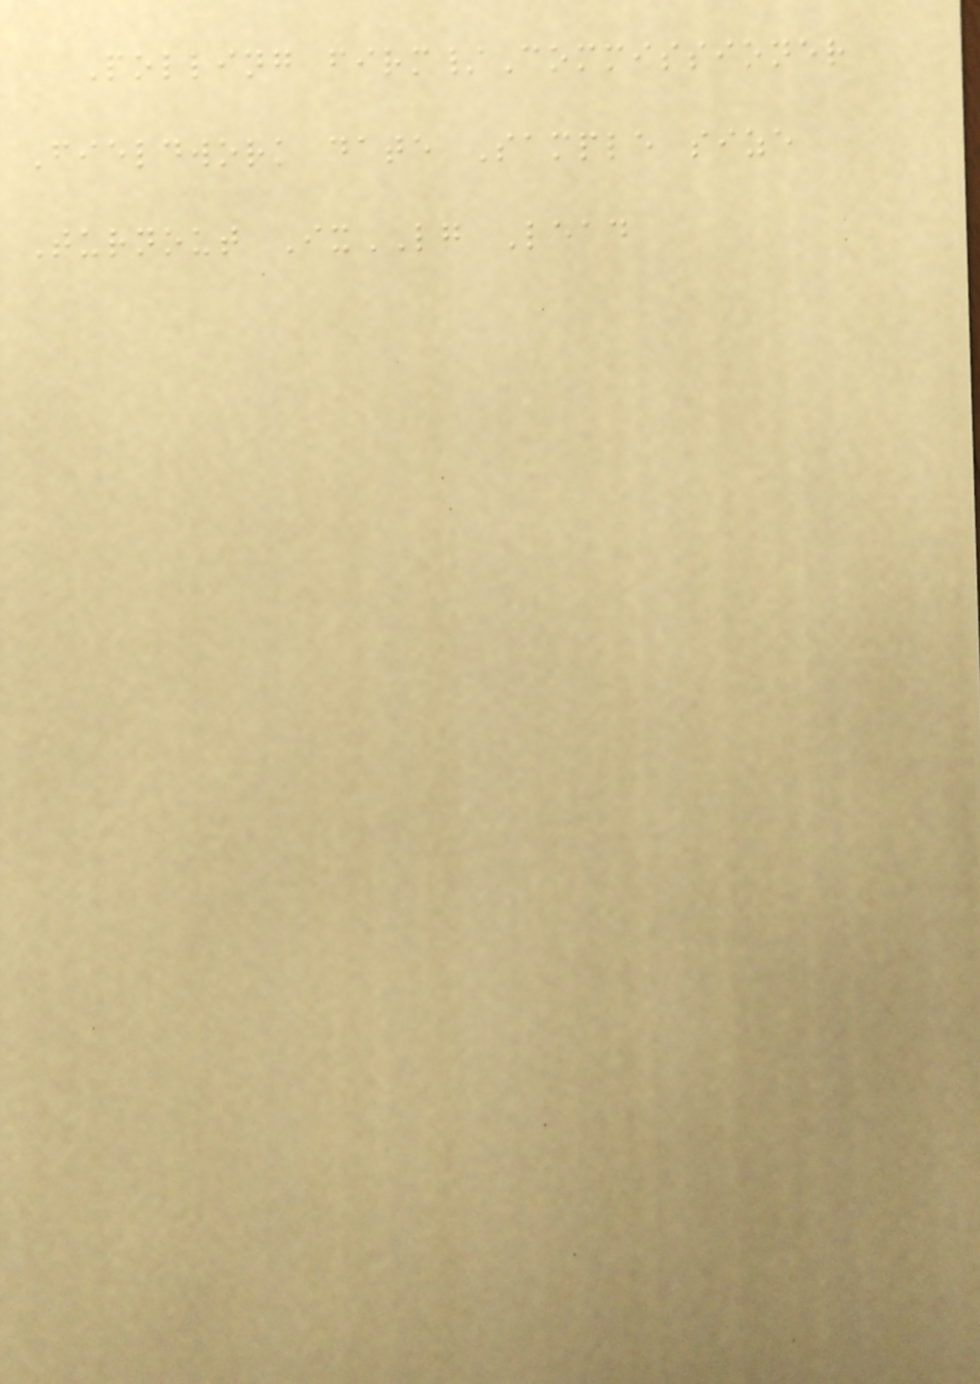Polling firm/Commissioner
Fieldwork date Sample size
Turnout IxLG Lead
